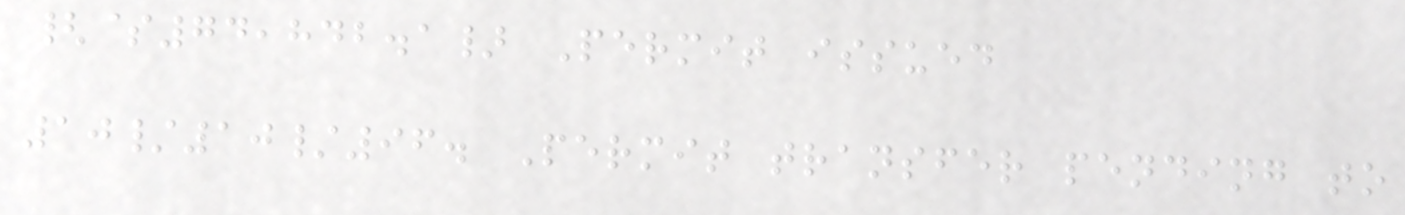{$74,842.1} Permit issued
10/10/96. Permit transfer pending to
